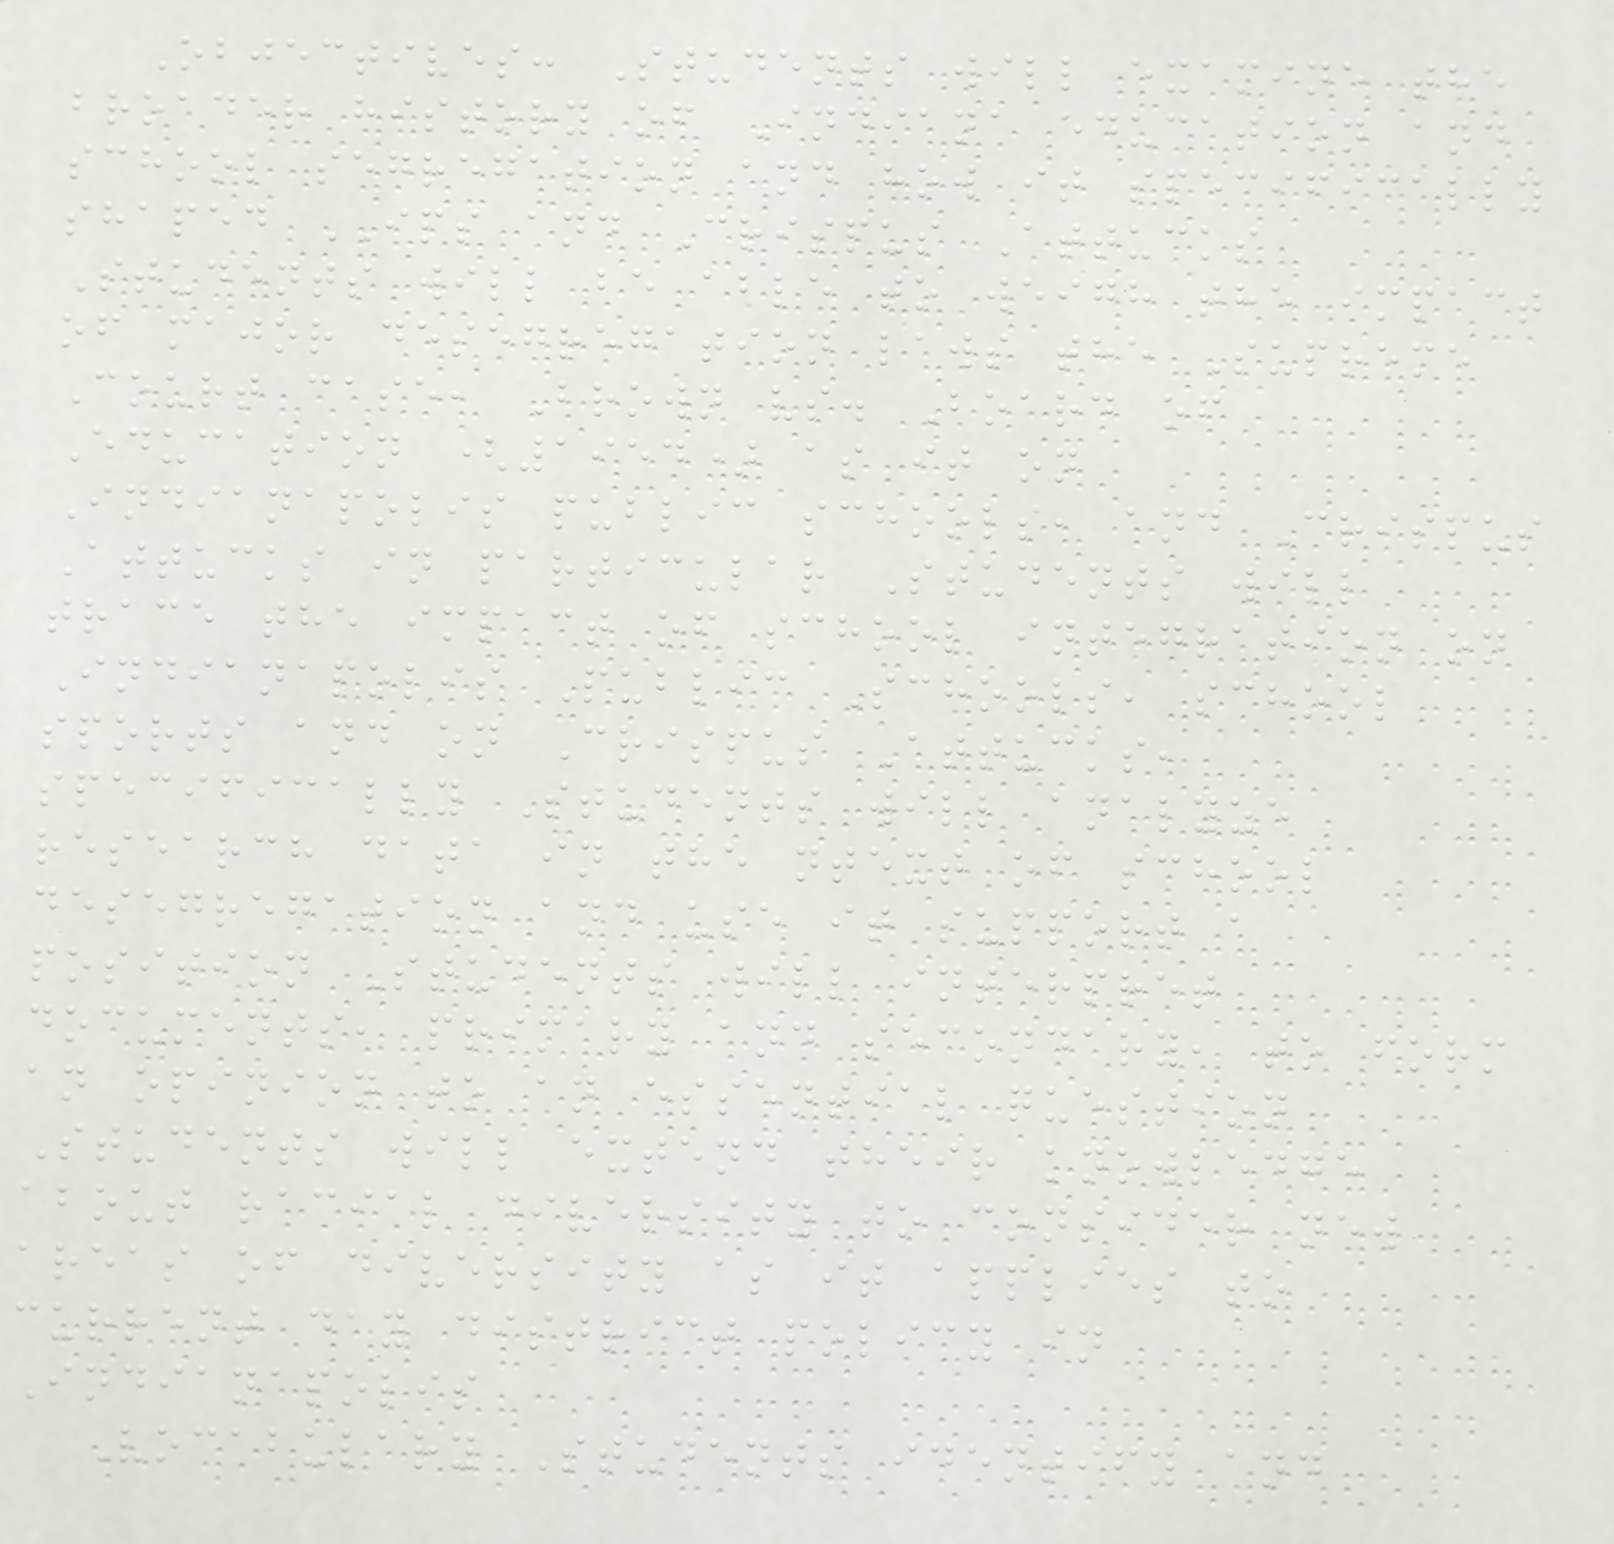Objectives: Students will examine the
broader history of Indiana education and
school segregation and how it specifically
shaped IPS and Crispus Attucks
Students will be able to weigh the impact
of major desegregation laws the Supreme
Court case, Brown vs. Board of
Education (1954) as it on
Indianapolis public schools, and Crispus
Attucks in particular Students will
trace the impact of school integration on
Indianapolis Public Schools, school
sports and on Crispus Attucks,
specifically Students will analyze
research data in the ntext of school
desegregation and use it support a
position Students will interpret
documents, primary and secondary, to form
an opinion to an essential question
Students will extend their knowledge
about racial diversity to consider new
areas of diversity as it applies to
current day district policy in
Indianapolis
Vocabulary Students identify and
